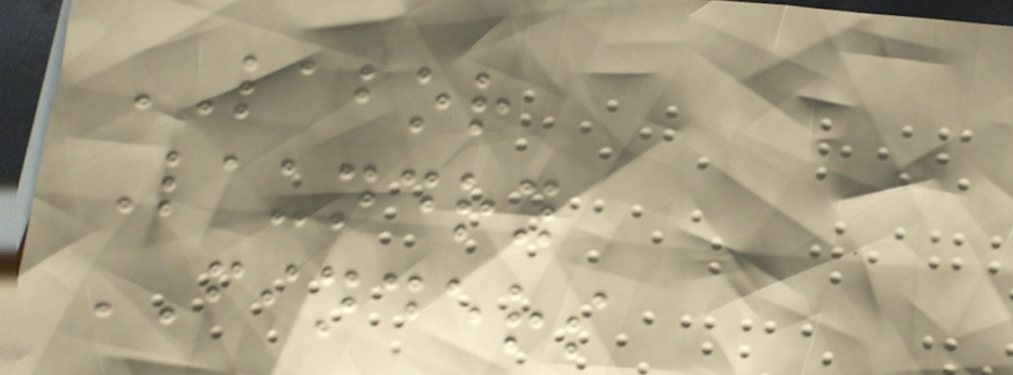LABOR
Laundry
FINDERS
